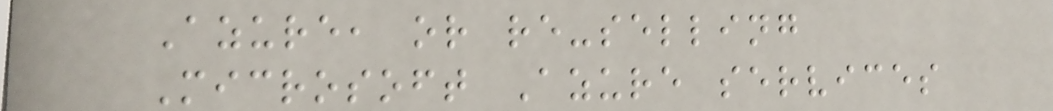Azure, or re-selling
Microsoft Azure services
